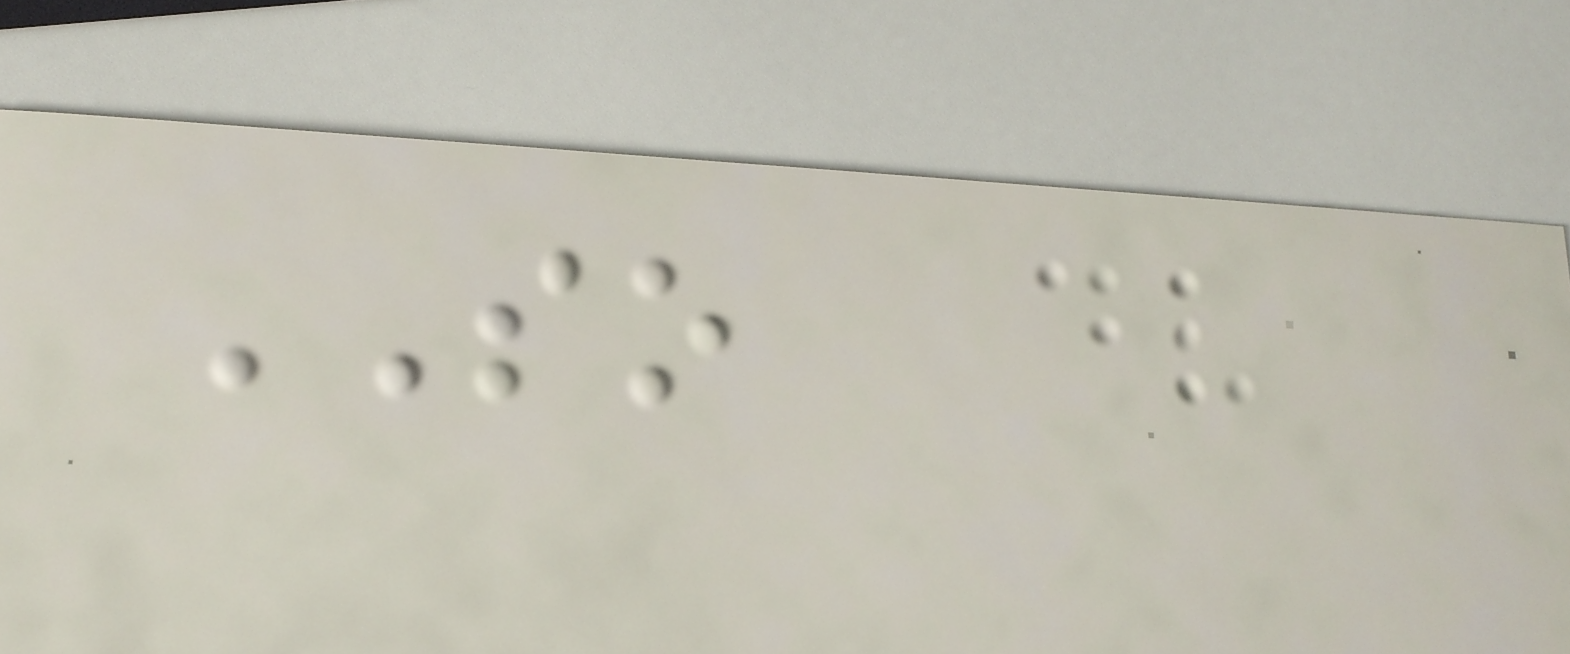SO
